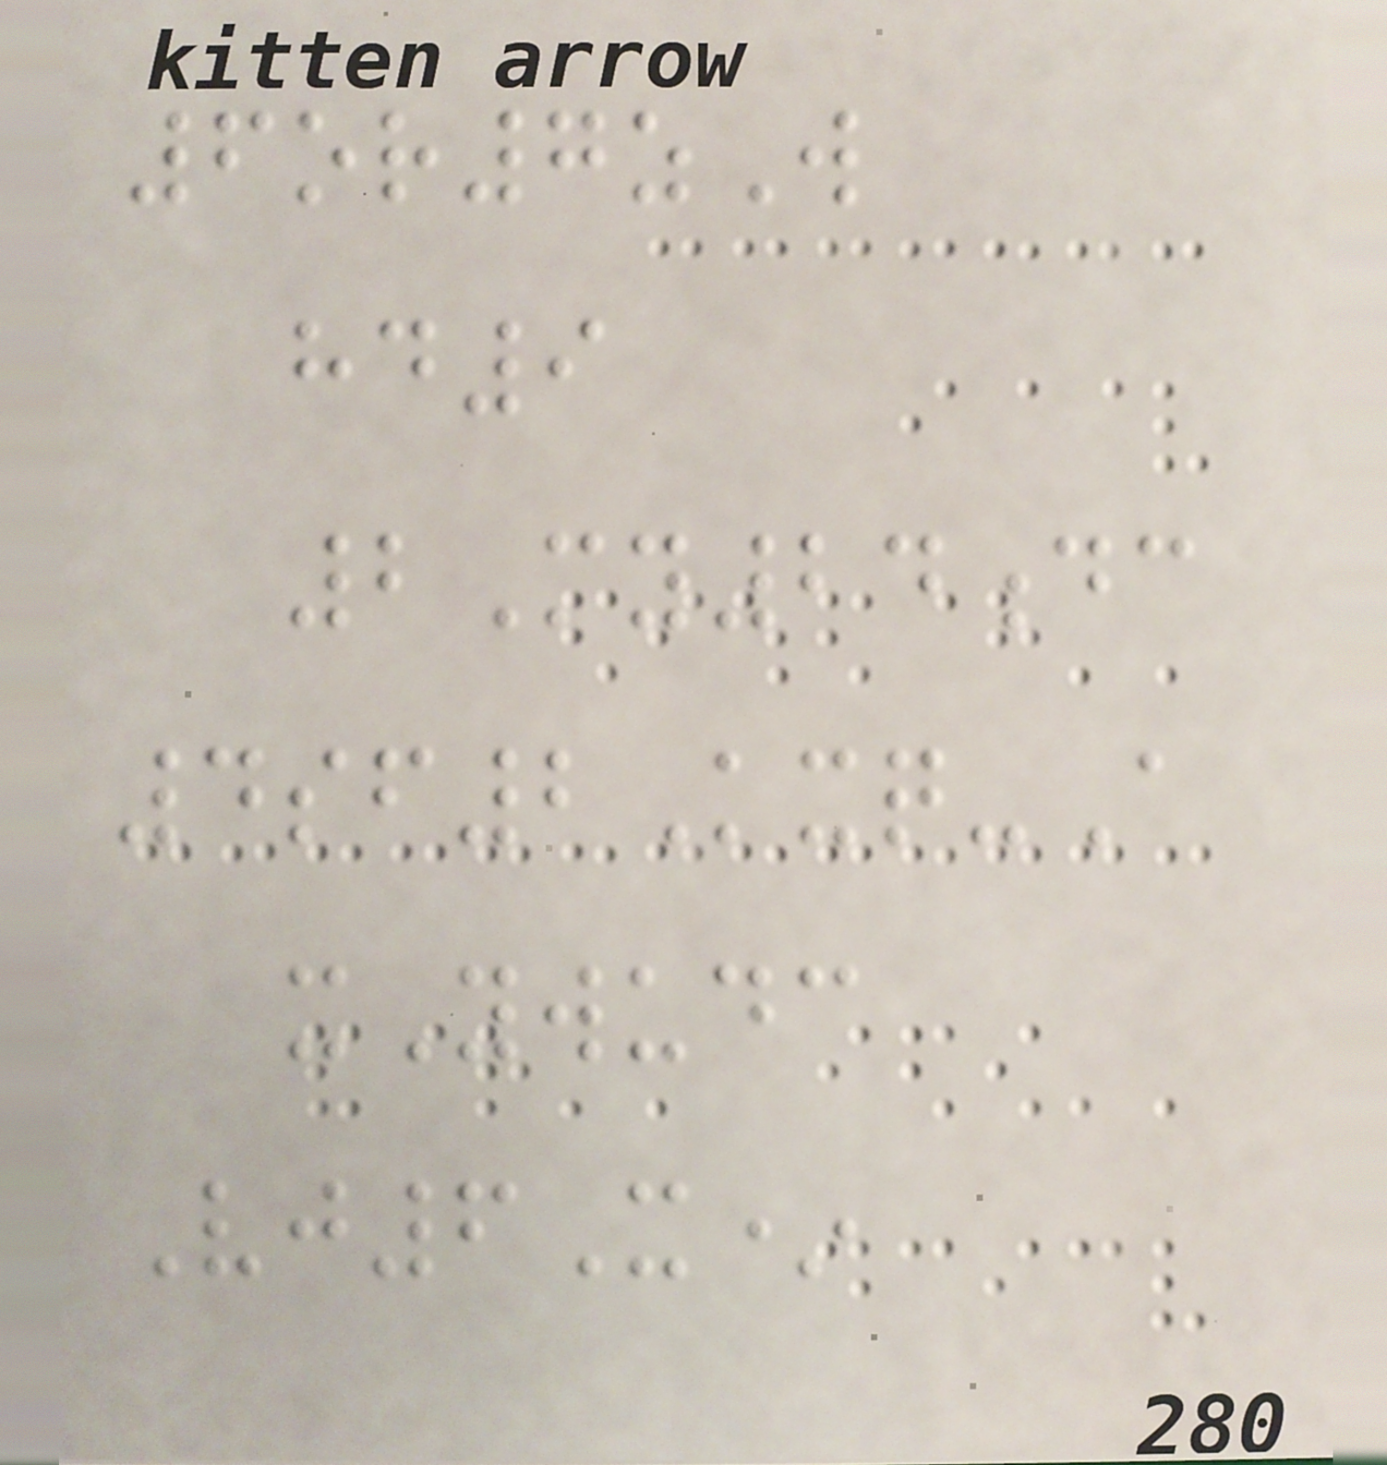6or7zW
hd9
2My24dc
4sf2Kxq-A
xYwudc
Vj6X*
